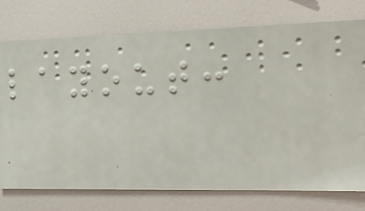layout:
